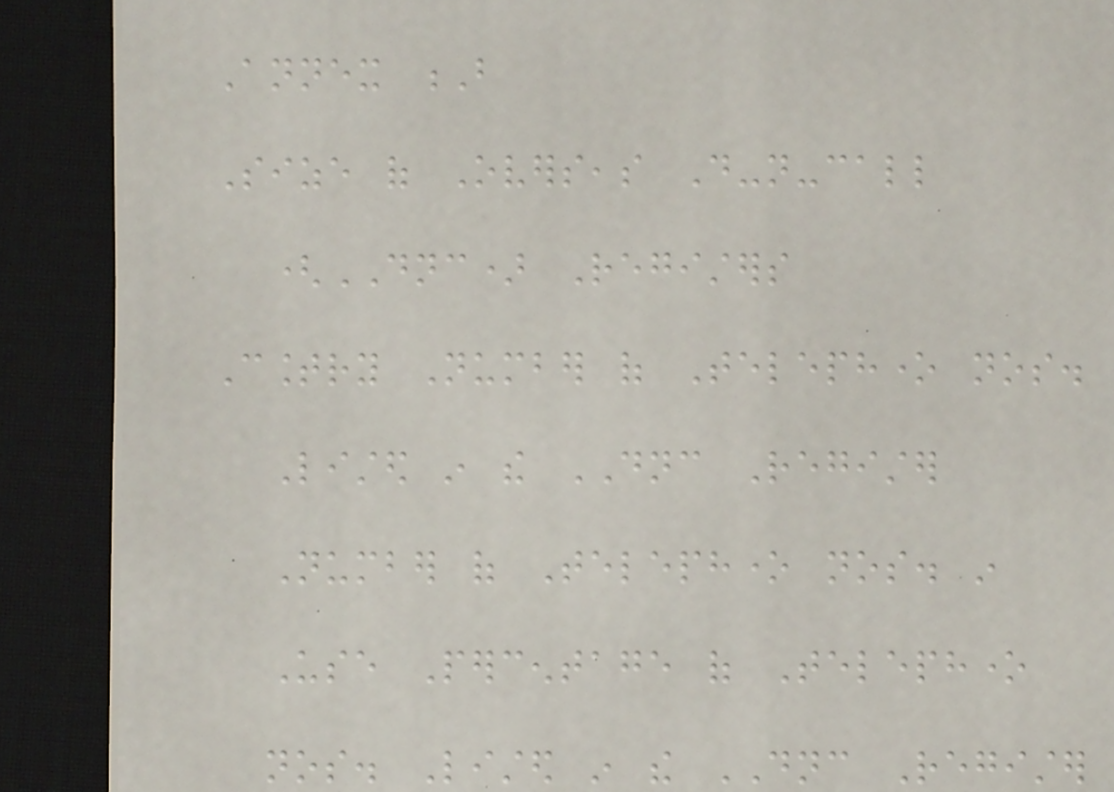Annex B
Size of Overseas Do-not-call
(DNC) Registers
Country Number of Telephone nos.
Listed in the DNC Register
Number of Telephone nos. in
Use Percentage of Telephone
nos. Listed in the DNC Register
